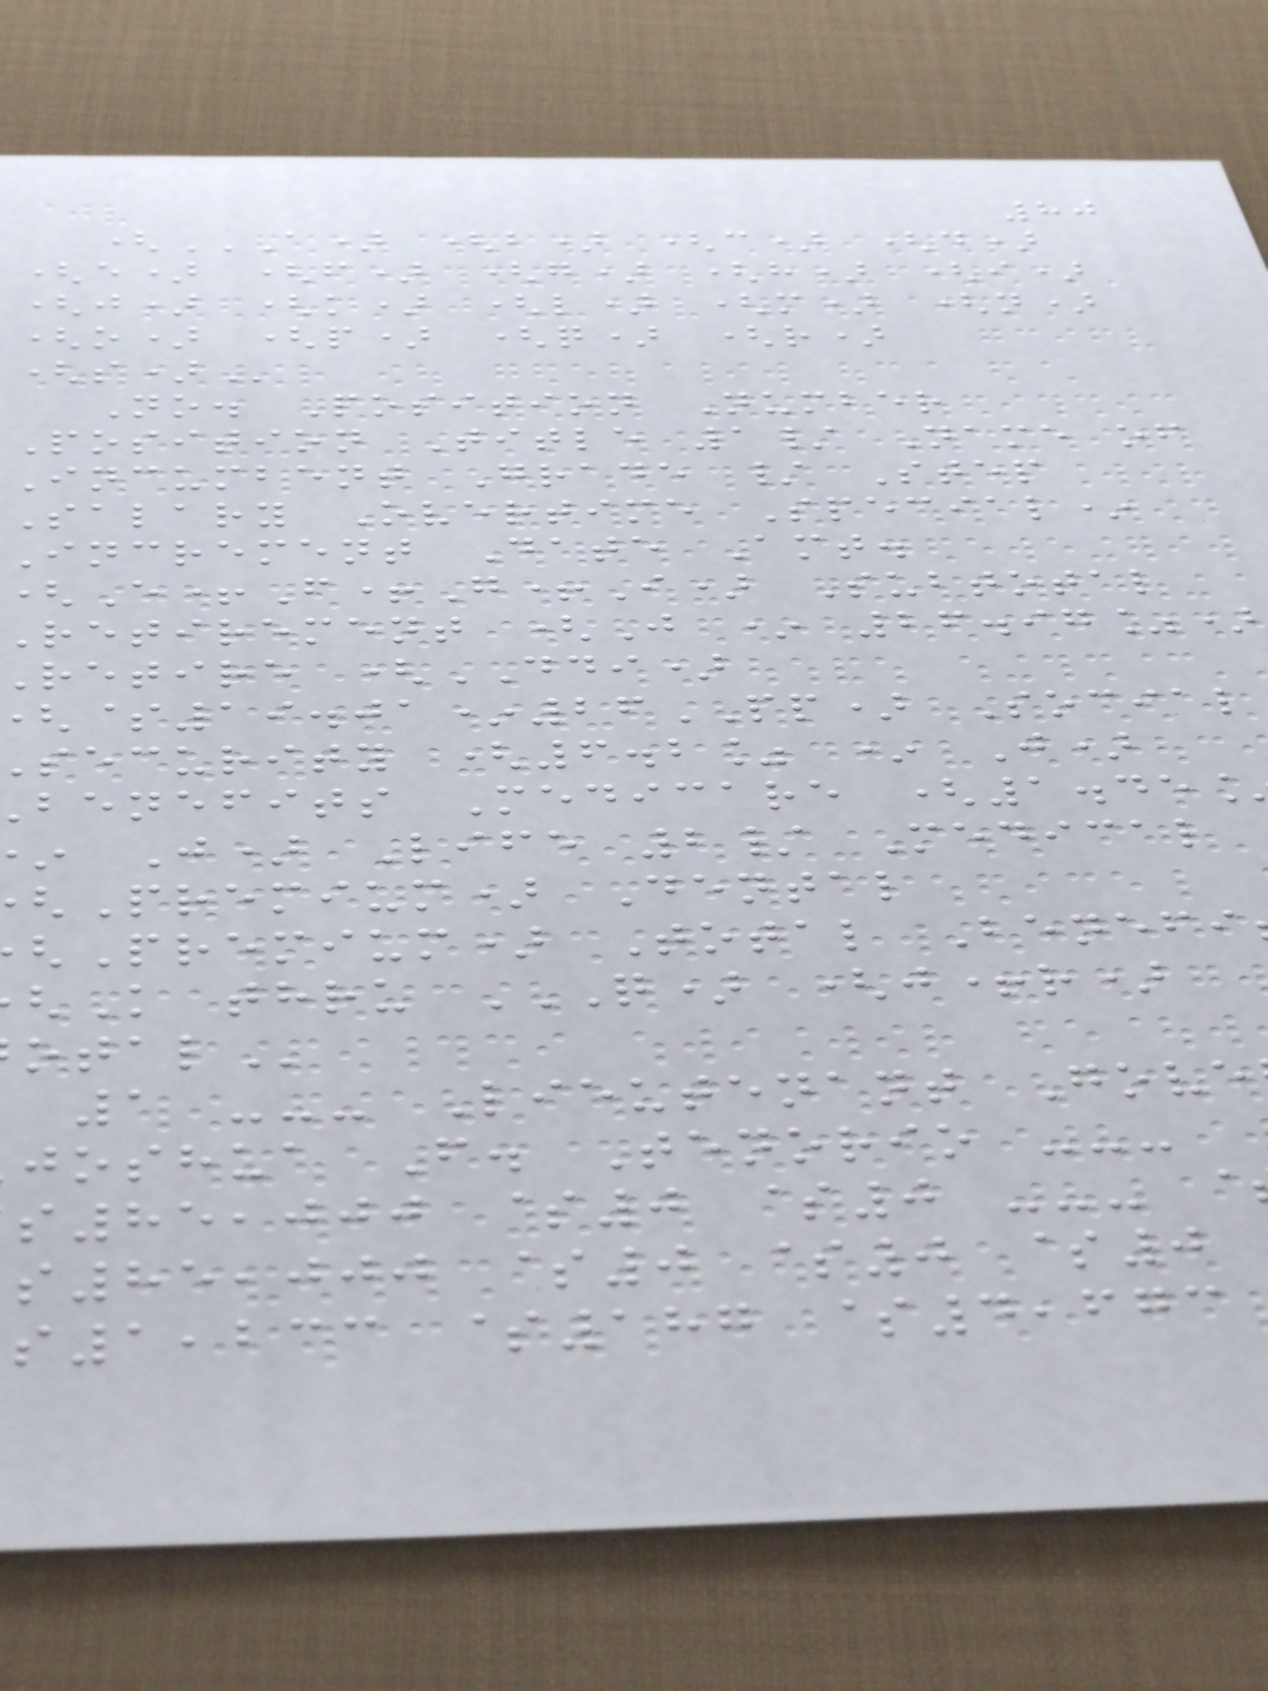80
(A) (B) (C) (D)
(e) (f) (g) (h) (i)
(j) (k) (l) (m) (n)
(o) (p) (q) (r)
No. Position Number
Position Title 1/ Name of
Incumbent Grade / Step
Salary Overtime Special*
Increment Date Amt.
(E+F+G+I) Subtotal
retirement (J * 26.97%)
retire (DDI)
$19.01*26PP) Social
security (6.2% * J)
benefits Medicare (1.45
J) Life 2/ Medical
Premium) Dental
Premium) Total Benefi
1 --- Lieutenant Gove
joshua F. Tenorio ---
85,000 $0 $0 ---
85,000 $0 $0 $0
1,233 $187 $4,673
